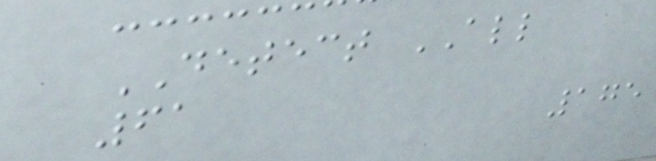DETECT ALL
61
175
